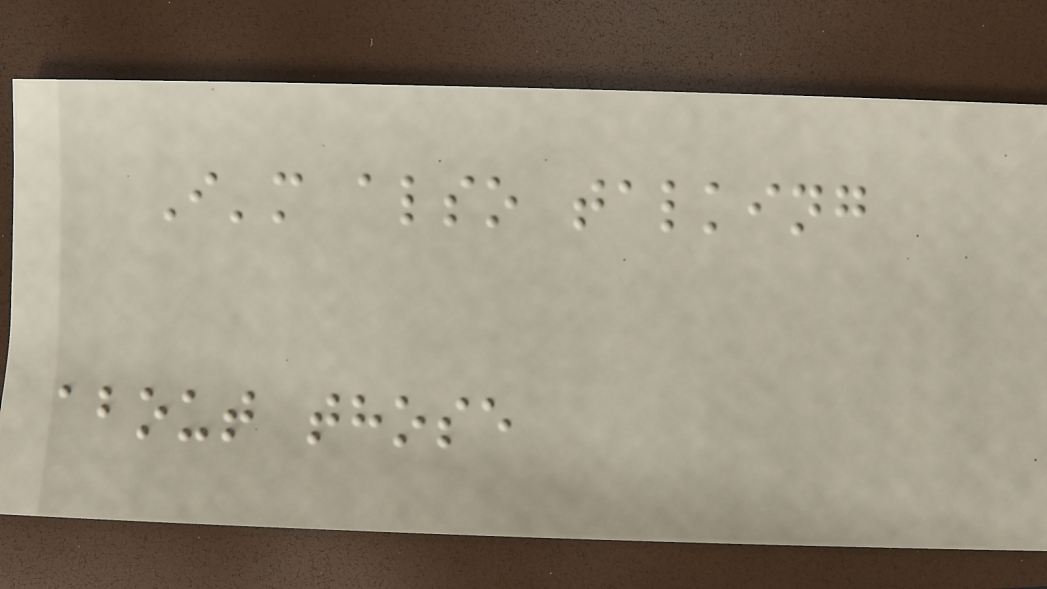I'm also talking
about those
